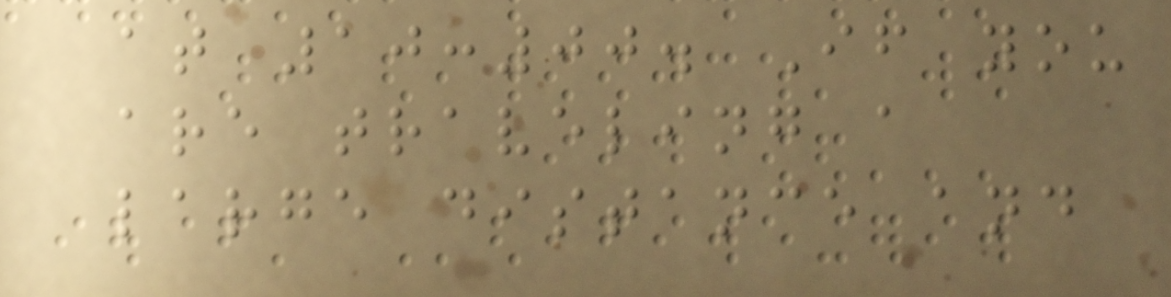at 10:00. If you
are traveling a
large distance and
